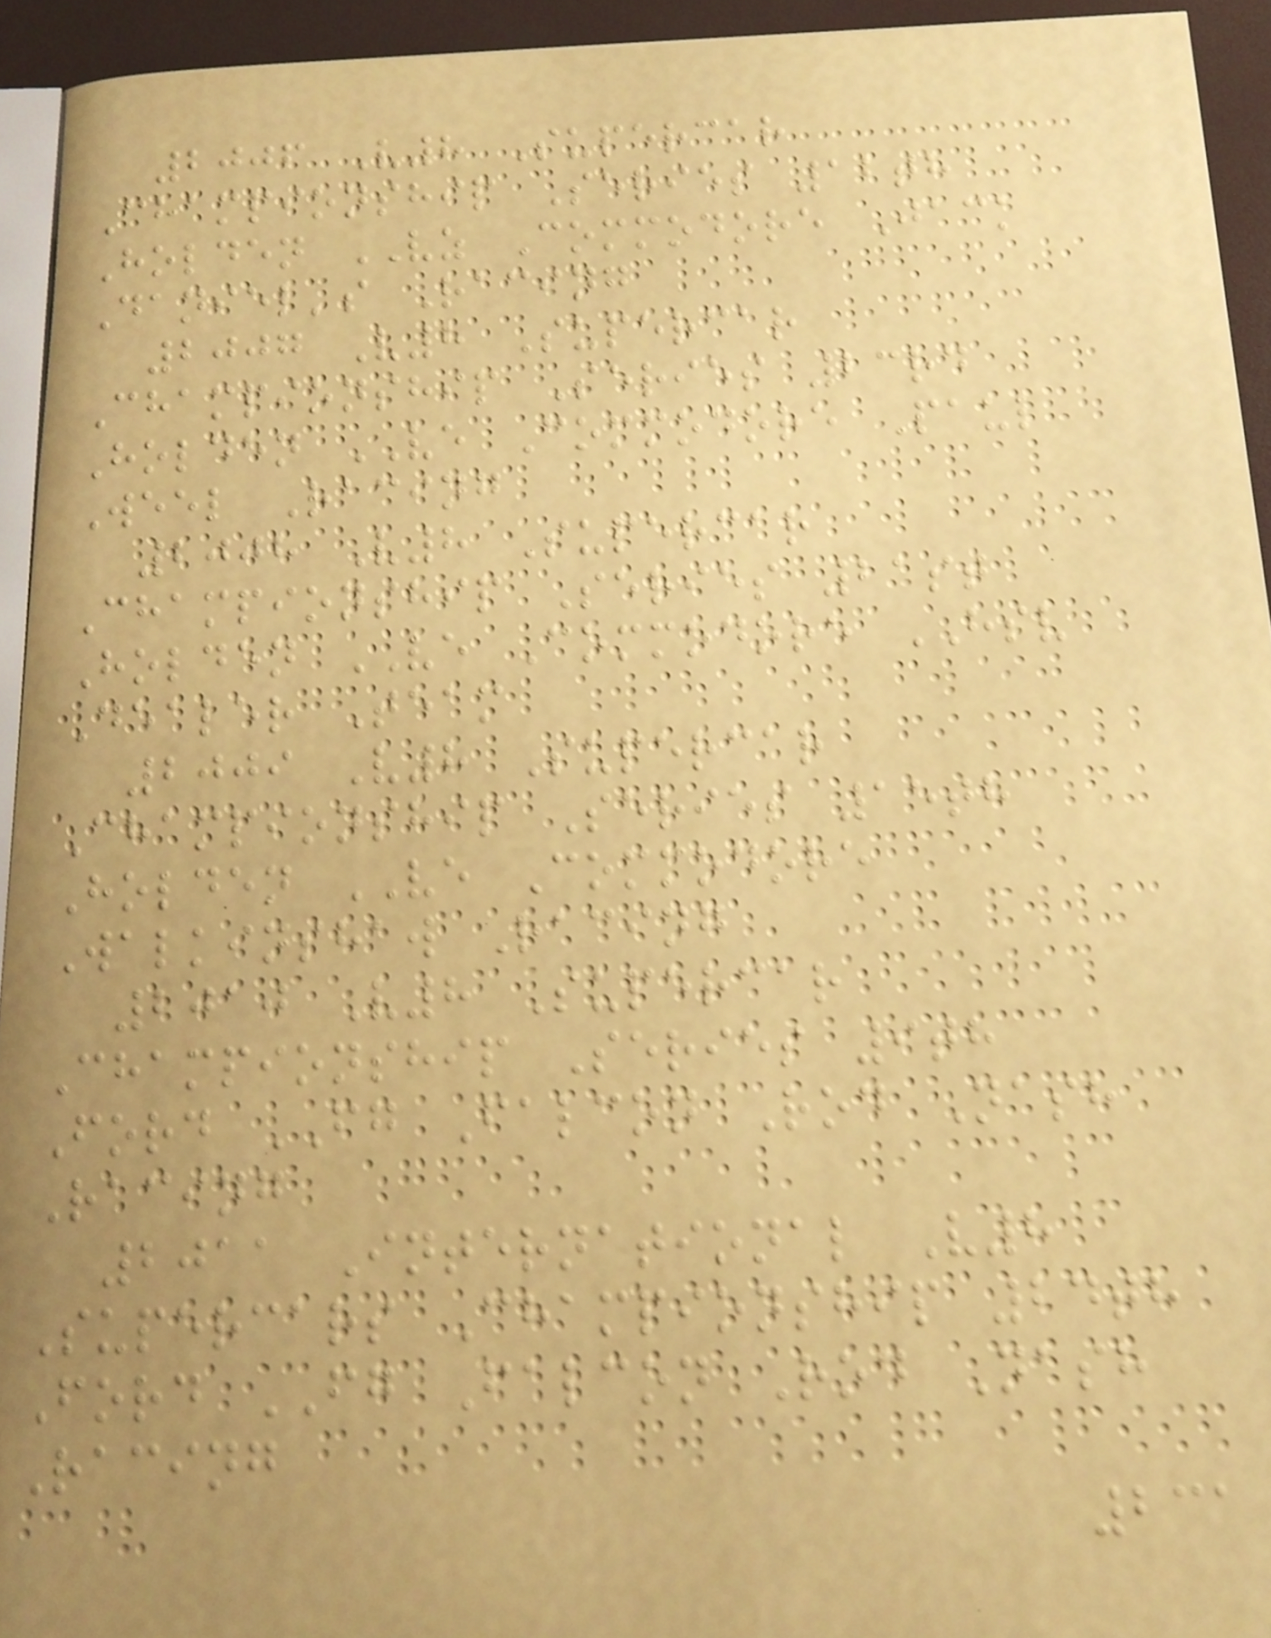2006 V8 Supercar
Championship Series 12th
Holden VZ Commodore Jack
Daniel's Racing
2007 V8 Supercar
Championship Series 23rd
Holden VE Commodore Paul
Weel Racing
2008 V8 Supercar
Championship Series 21st
Holden VE Commodore HSV
Dealer Team
2009 V8 Supercar
Championship Series 15th
Holden VE Commodore
Walkinshaw Racing
2010 V8 Supercar
Championship Series 9th
Ford FG Falcon Rod Nash
Racing
2011 International V8
Supercars Championship 24th
Ford FG Falcon Rod Nash
Racing
231
